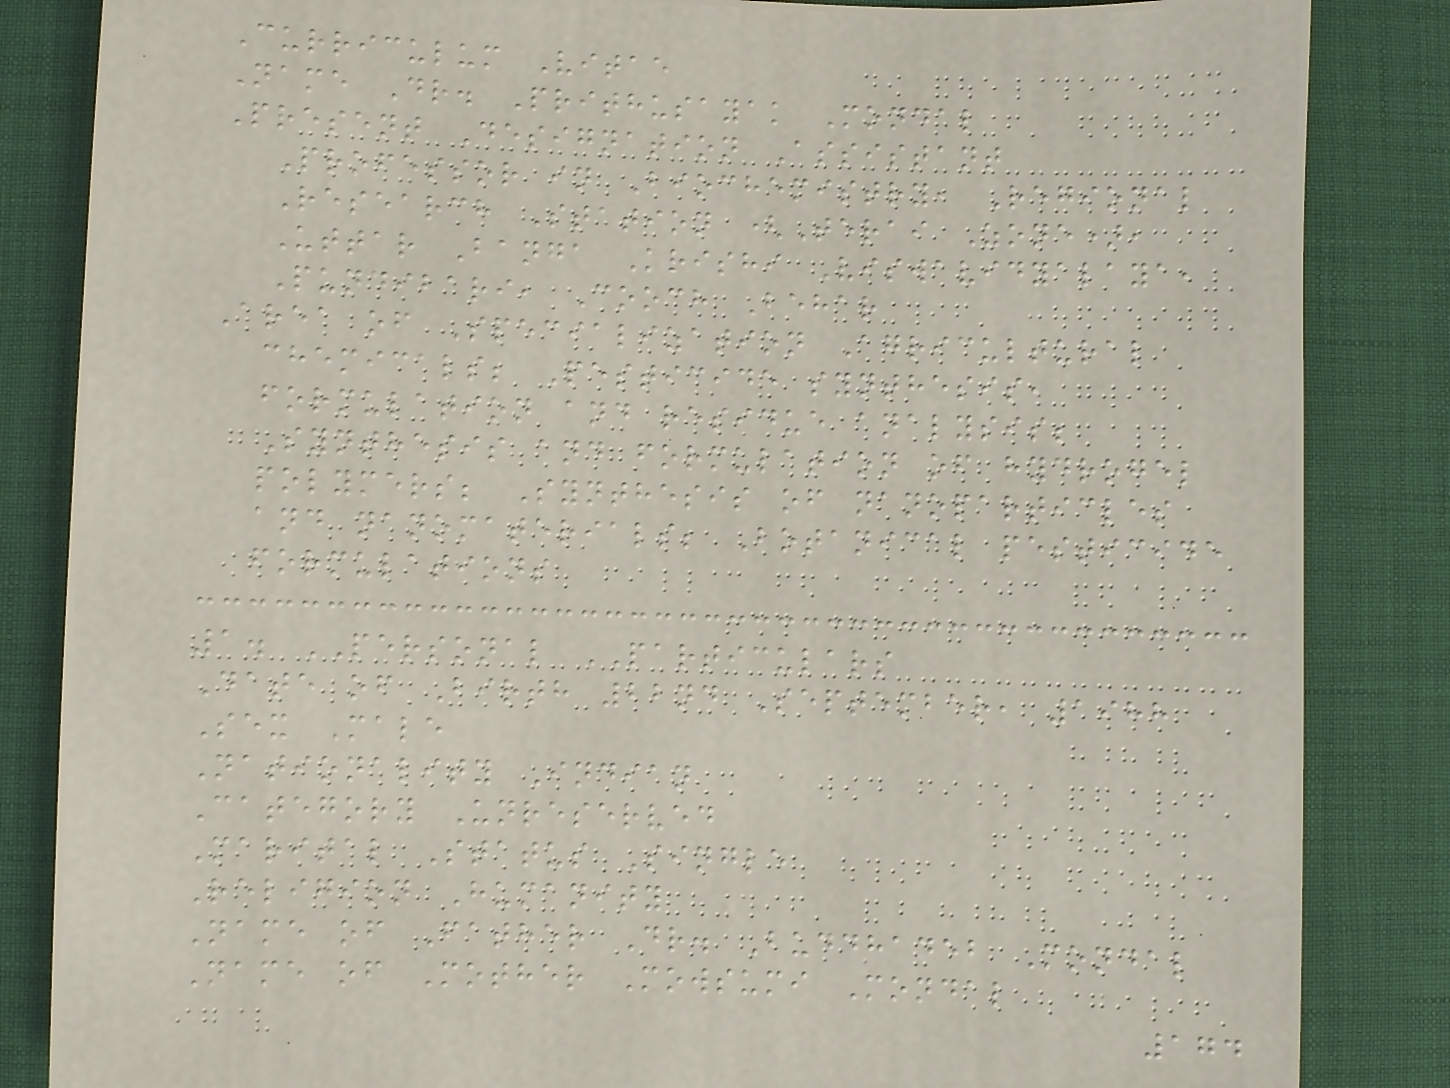Curriculum Vitae
Name Dr. Prithusayak Mondal
Present Designation Assistant
Professor in Biochemistry, Regional
Research Station (Terai Zone),
Uttar Banga Krishi Viswavidyalaya,
Pundibari, Cooch Behar
Area of Specialization Agricultural
chemicals; Pesticide synthesis,
formulation and residue analysis;
Synthesis and formulation of hydrogel
polymers; Synthesis of nanoparticles
and nanomaterials; Botanical pesticide
formulations
1. PERSONAL PARTICULARS
Date of Birth 22nd September, 1988
Sex Male
Nationality Indian
Category Unreserved
Marital Status Single
Religion Humanity
Name of Father Dr. Buddhadeb Mondal
Name of Mother Mowsumi Mondal
174
